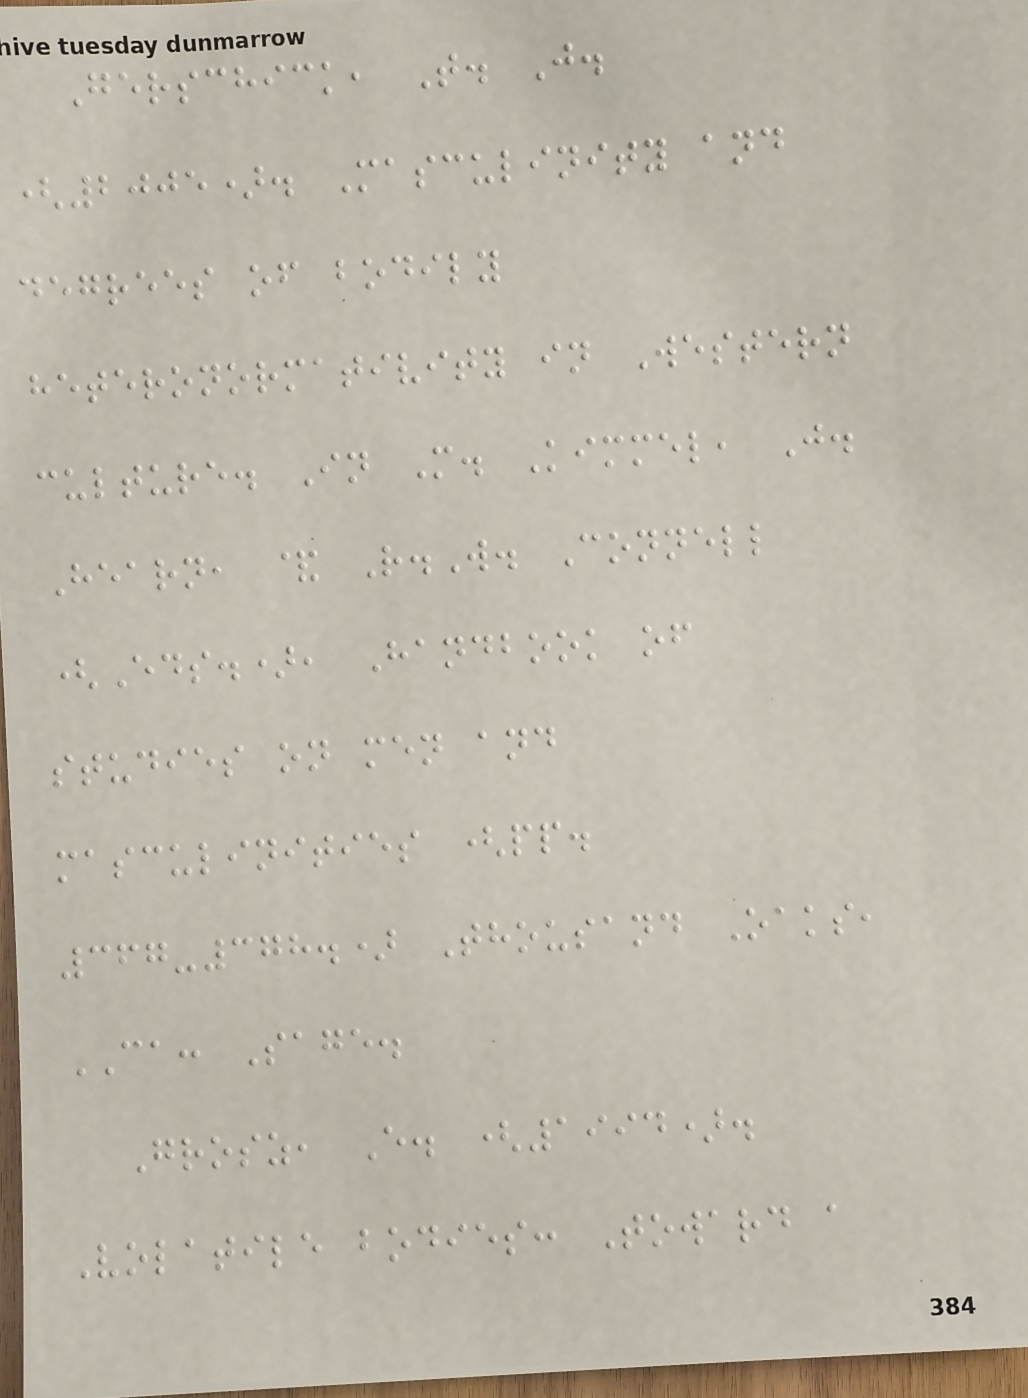Gerschick, T. J.
(2005). Masculinity and
degrees of bodily
heteronormativity in Western
culture. In M. Kimmel, J.
Hearn, & R.W. Connell
(Eds.), Handbook of
studies on men and
masculinities (pp.
367-378.) Thousand Oaks,
CA: Sage.
Grosz, E. (1994).
Volatile bodies: Toward a
